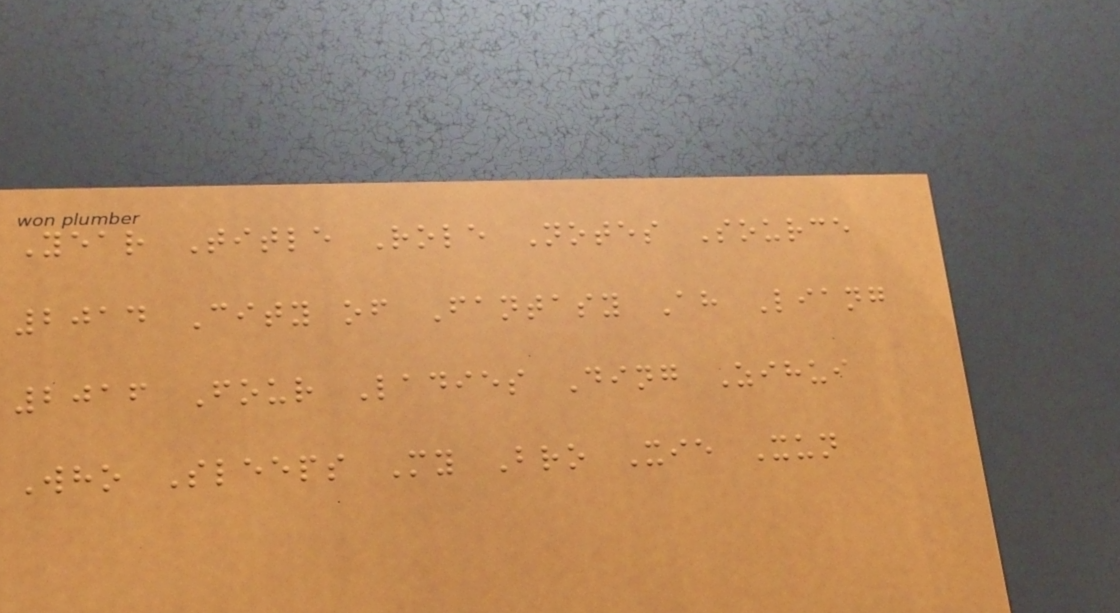Year Title Role Notes Source
2014 City of Fantasy Ah Liang
2016 Four Ladies Ding Zihui
Who Sleeps My Bro Xie Xun
